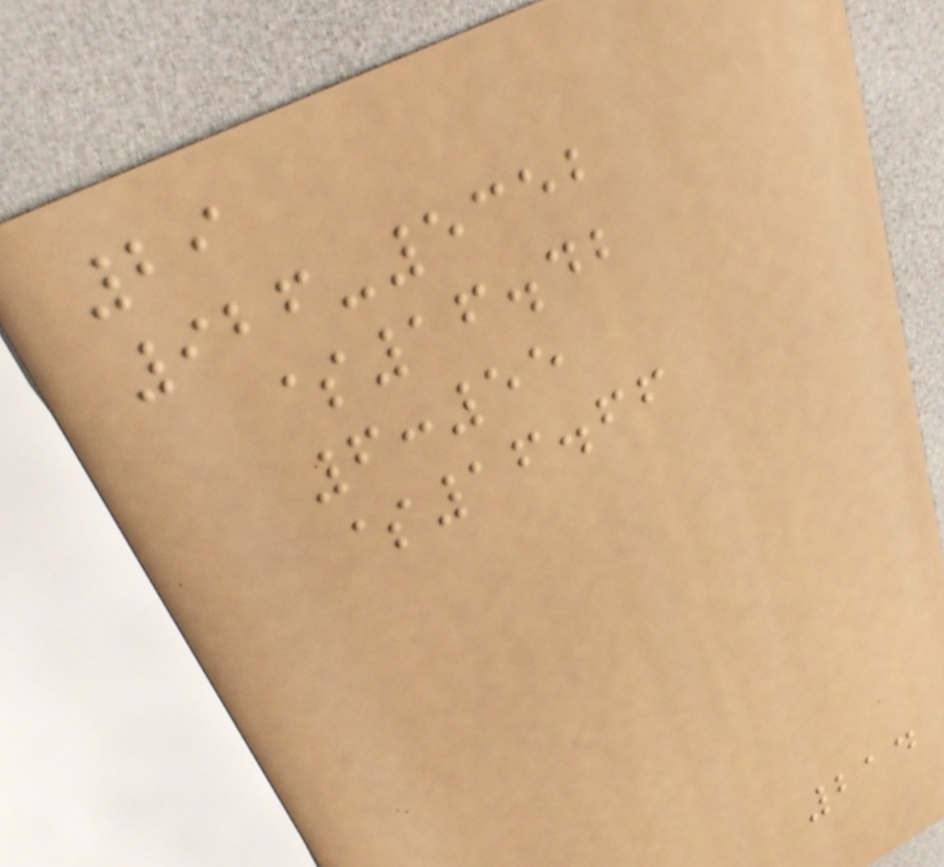29
926-5352
$16.42
6:55
$16.66
214
